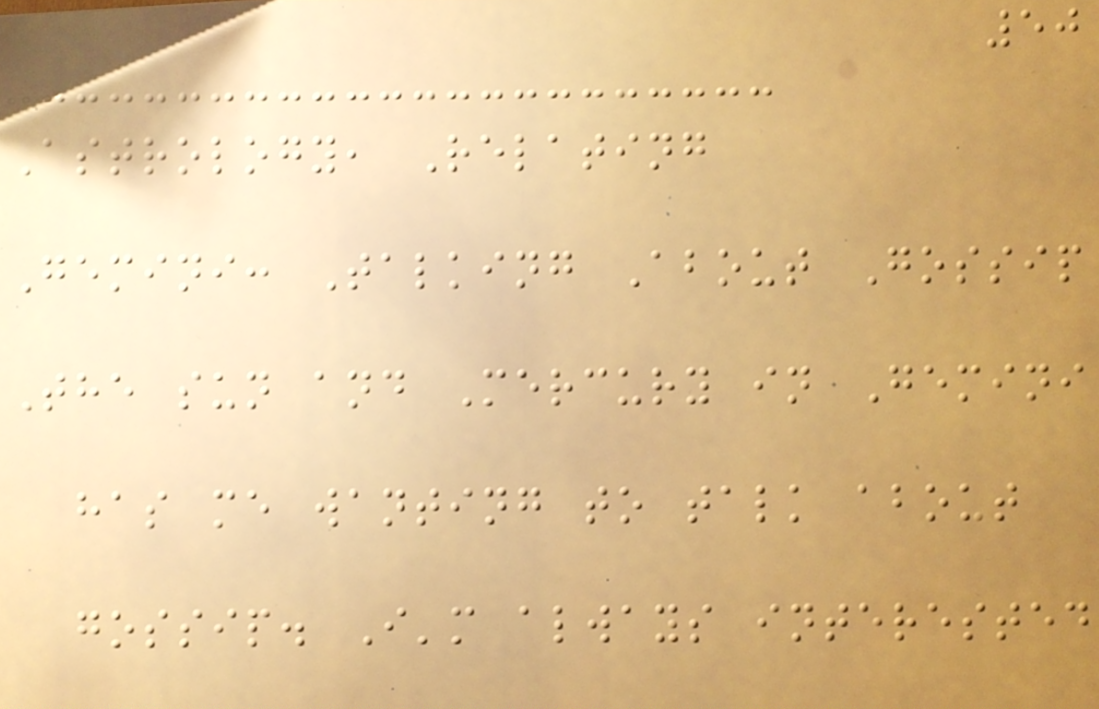50
Astrology, Relating
Gemini: Talking About Gossip
The sun and Mercury in Gemini
has me wanting to talk about
gossip. I'm always interested
